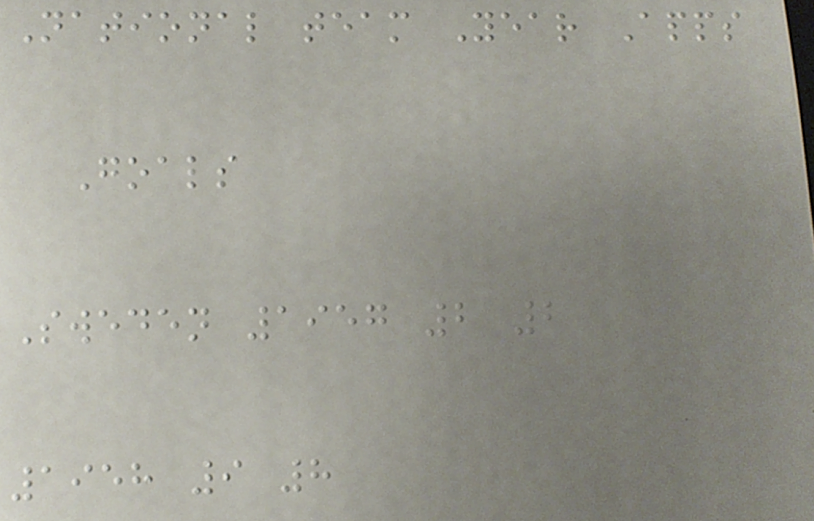National team Year Apps
Goals
Sweden 1957 2 2
1958 9 8
